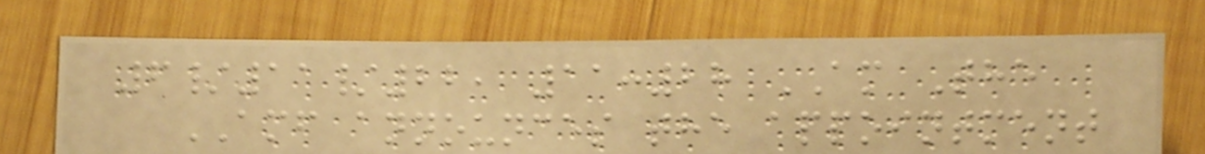6/11/22, 11:28 AM The
AMF announces the appointment
